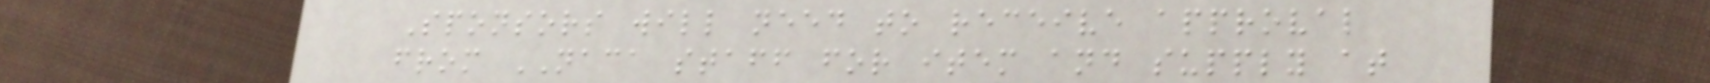Sponsors will need to receive approval
from NACA staff for item and supply at
